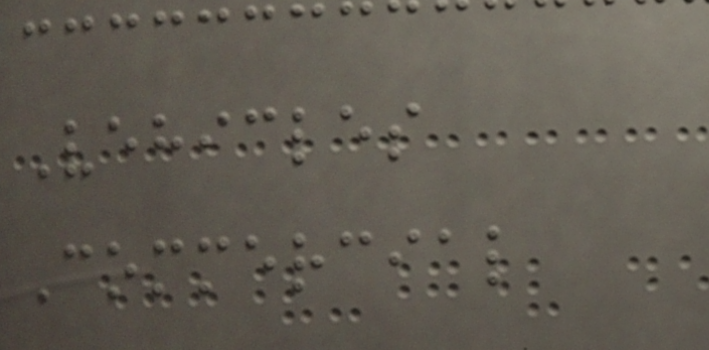Vehicles
Commercial
